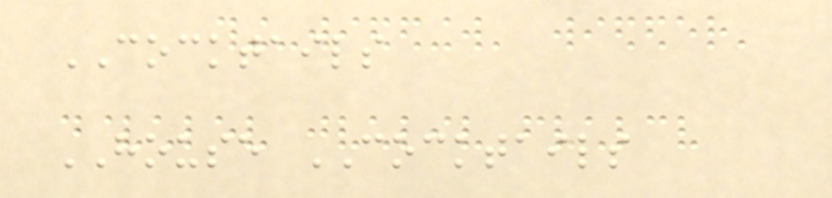COCKTAILS
HOUSE COCKTAILS
